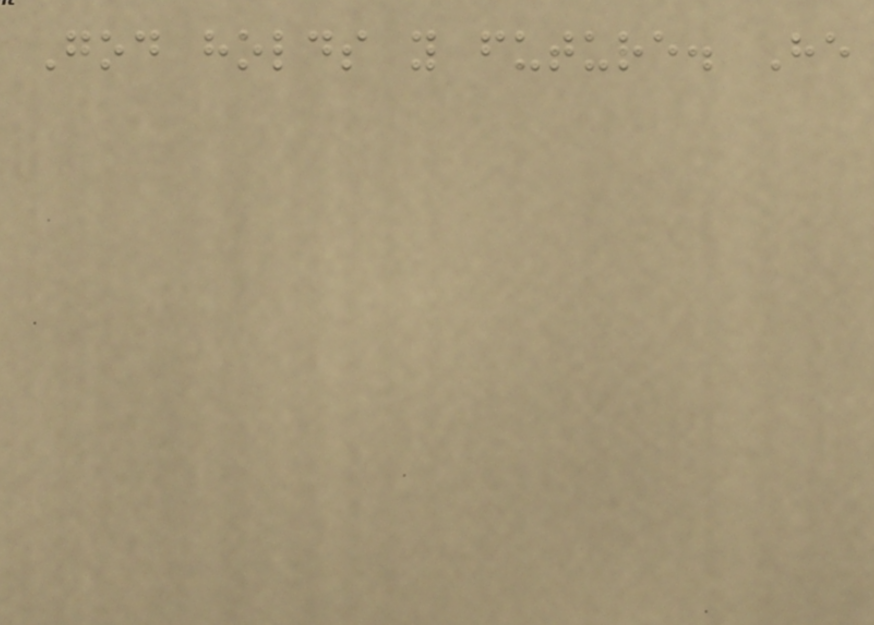God holds you future. He
